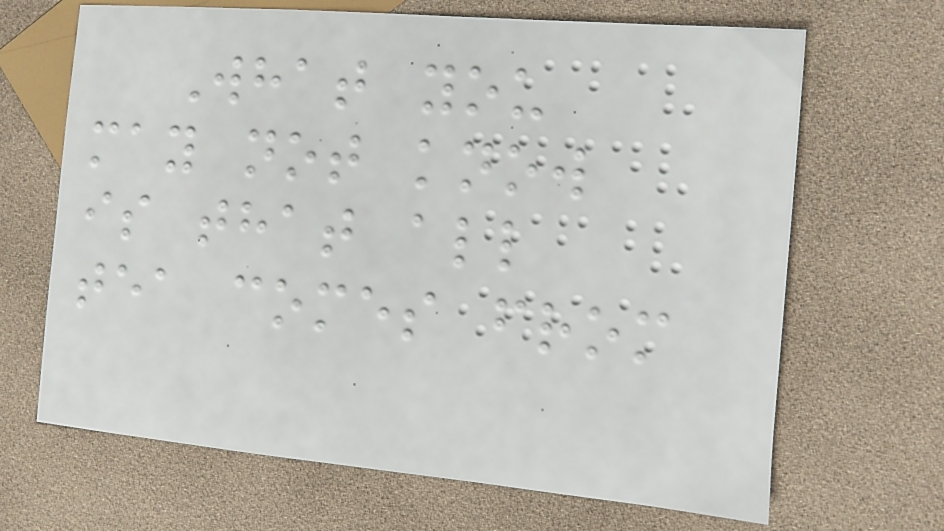What you
may not know
is that all
tea comes from
